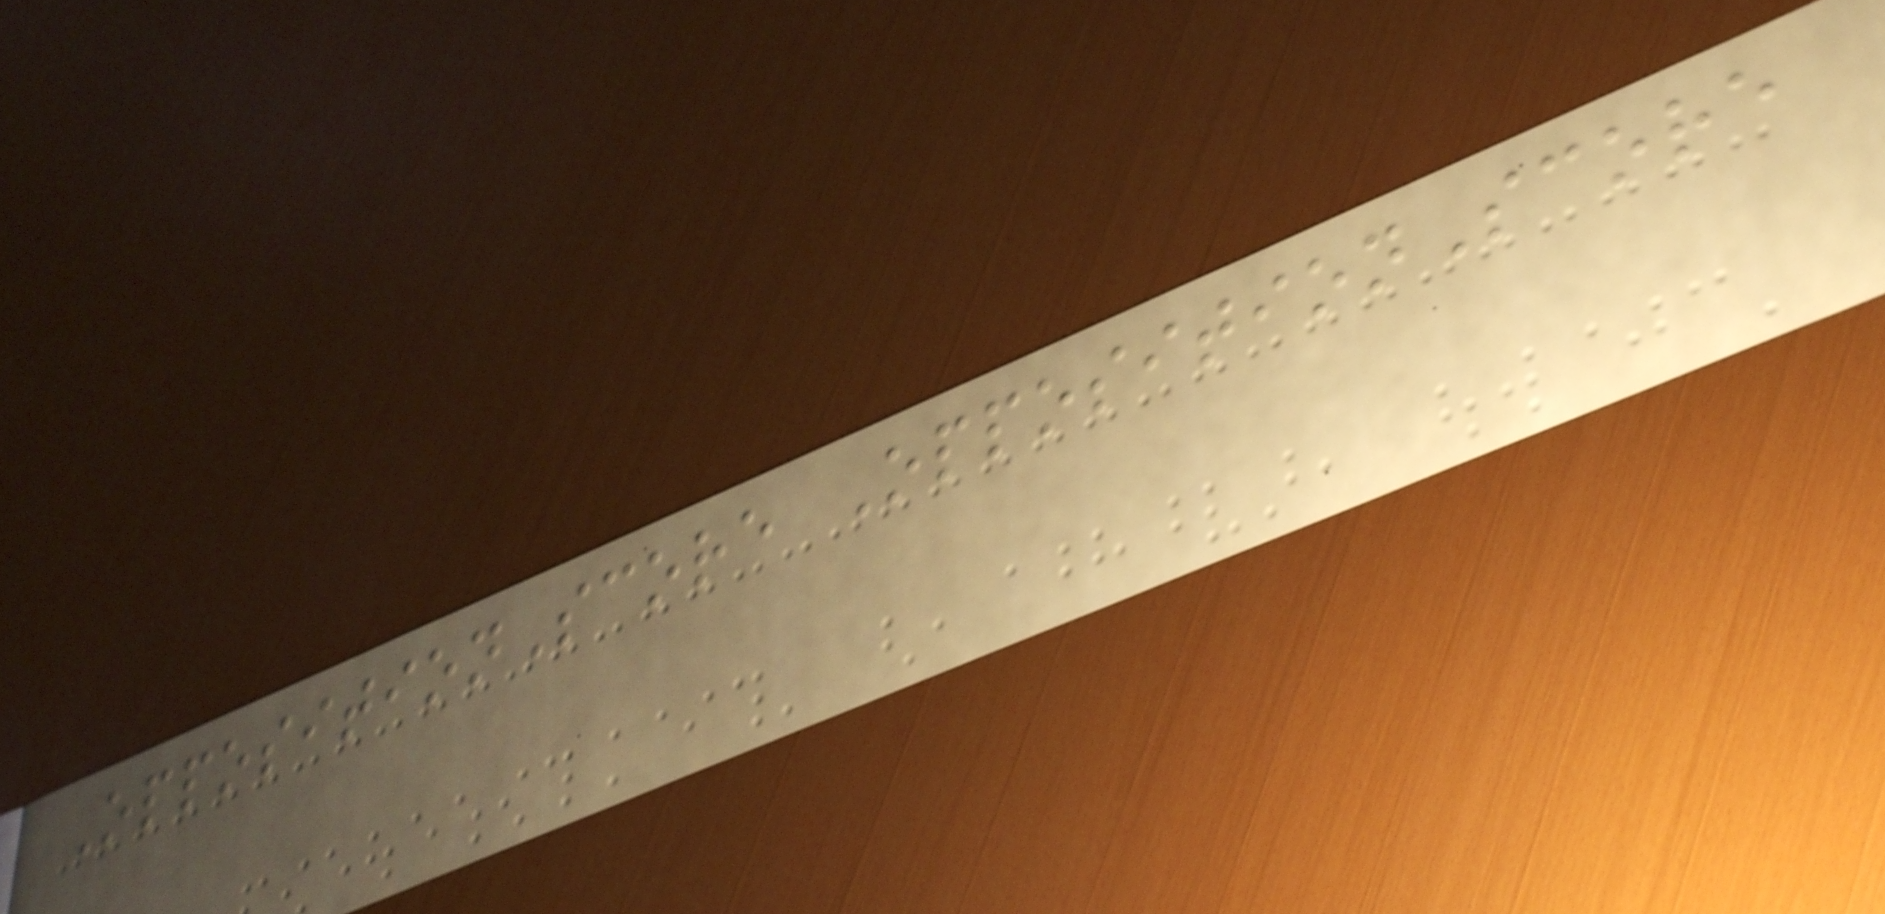OppositionScore OppositionScore
